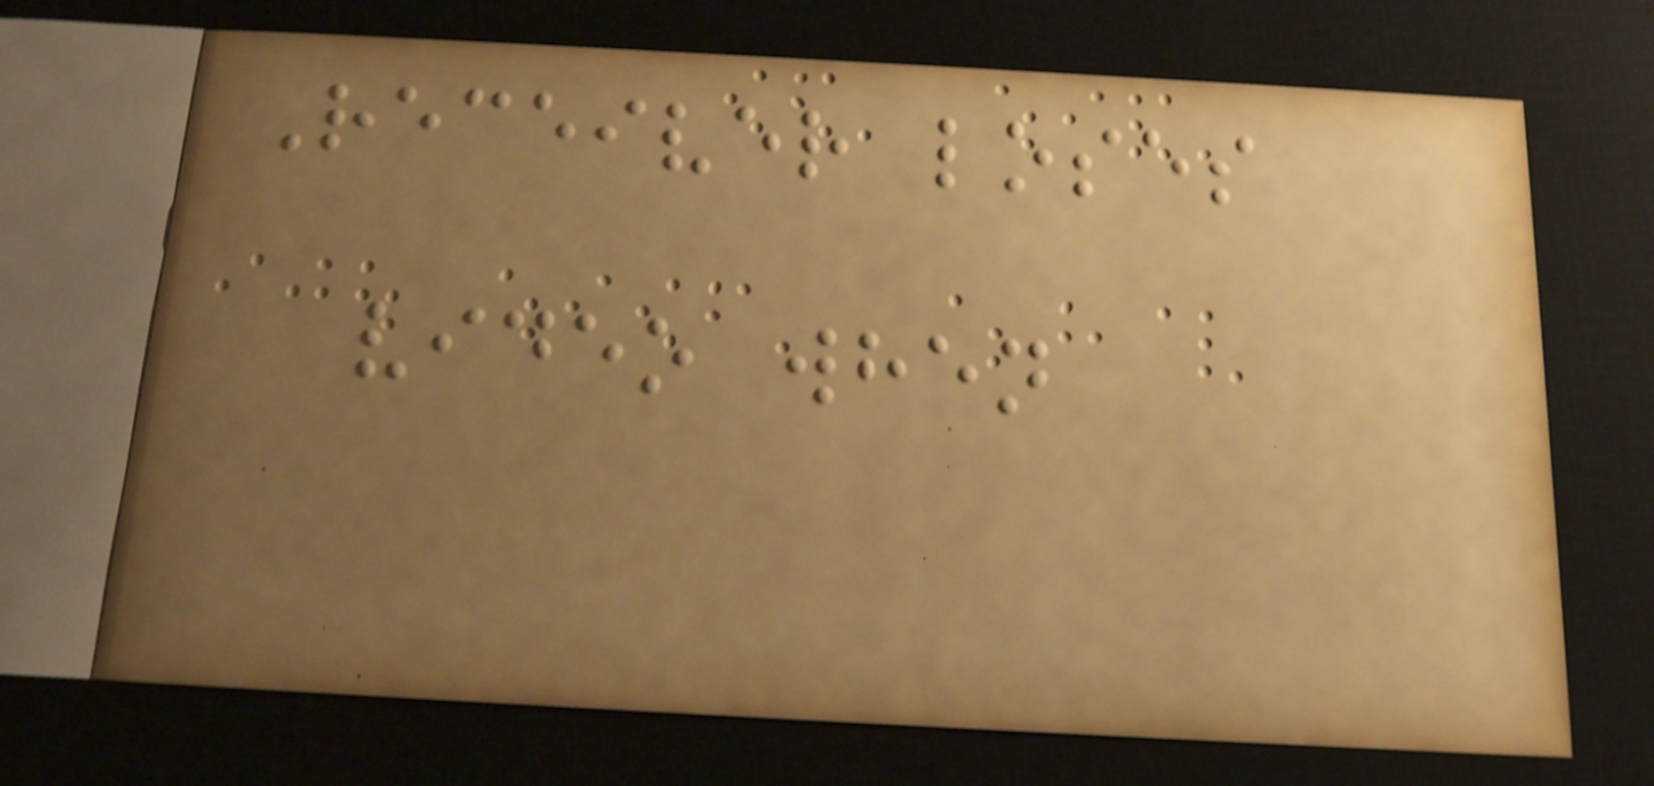Receiver loses
video when
